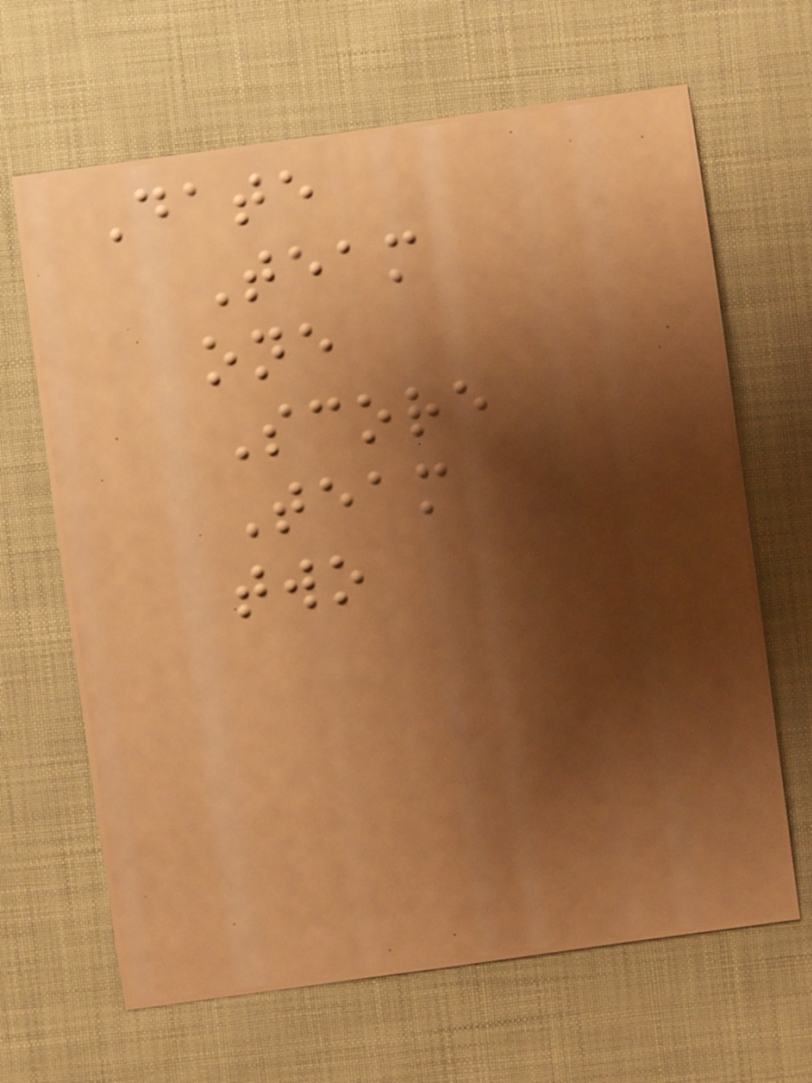Date
Team
one
Score
Team
two
